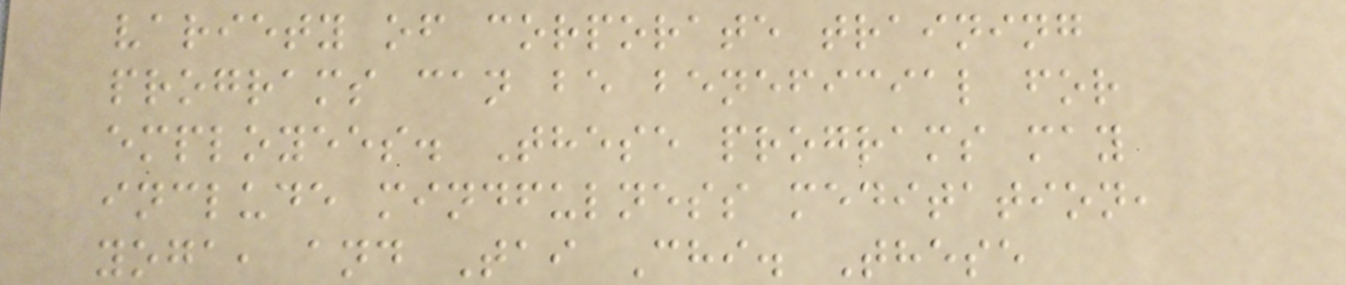variety of corporate training
programs can be beneficial for
employees. These programs may
include mindfulness meditation,
yoga, and Tai Chi. These
